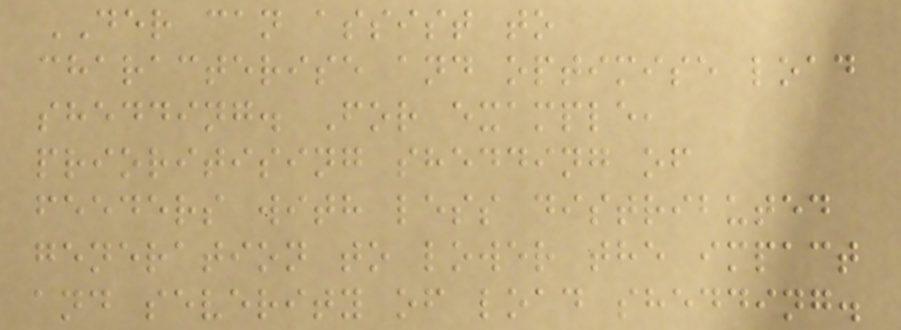DER can assist to
characterise and optimise load
shedding. For example,
prioritising shedding of
feeders with less distributed
generation to lower the impact
and severity of load shedding.
